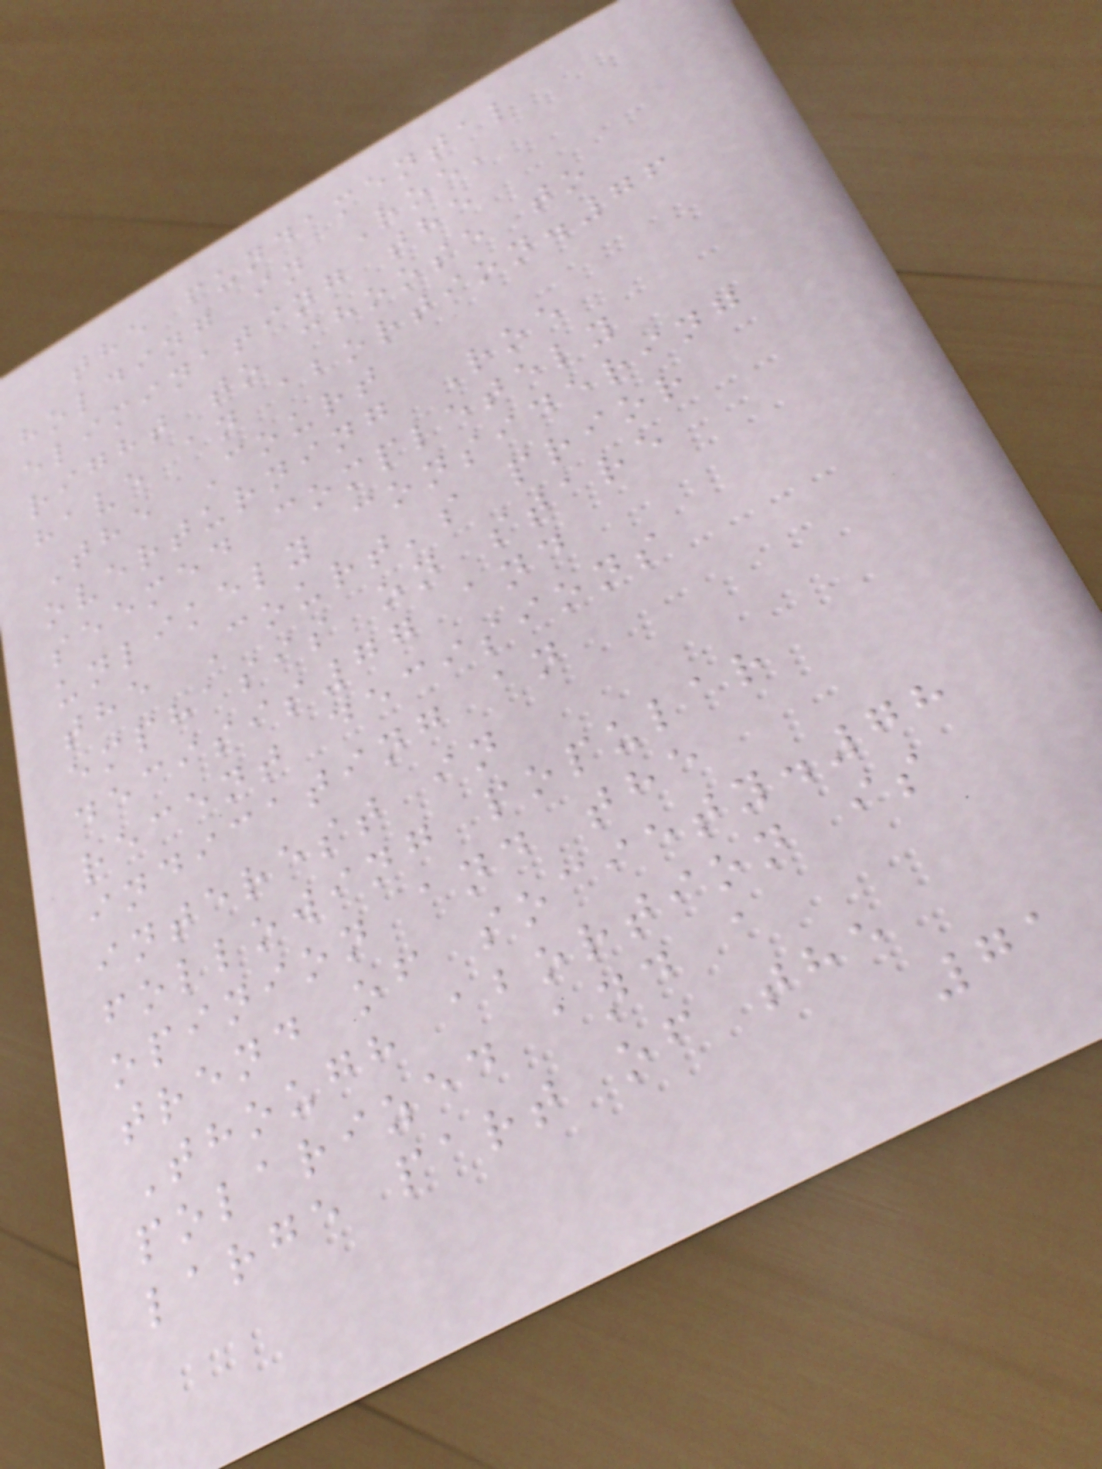the fundamental
holding in Roe,
eliminating the
right to choose to
have an abortion.76
The Court
overturning Roe
seemed completely
unlikely considering
the Court's prior
emphasis on stare
decisis77 and
recent decisions
indicating an
interest in
following popular
opinion and the
trend of society.78
Though abortion is
polarized and a
large part of the
71
